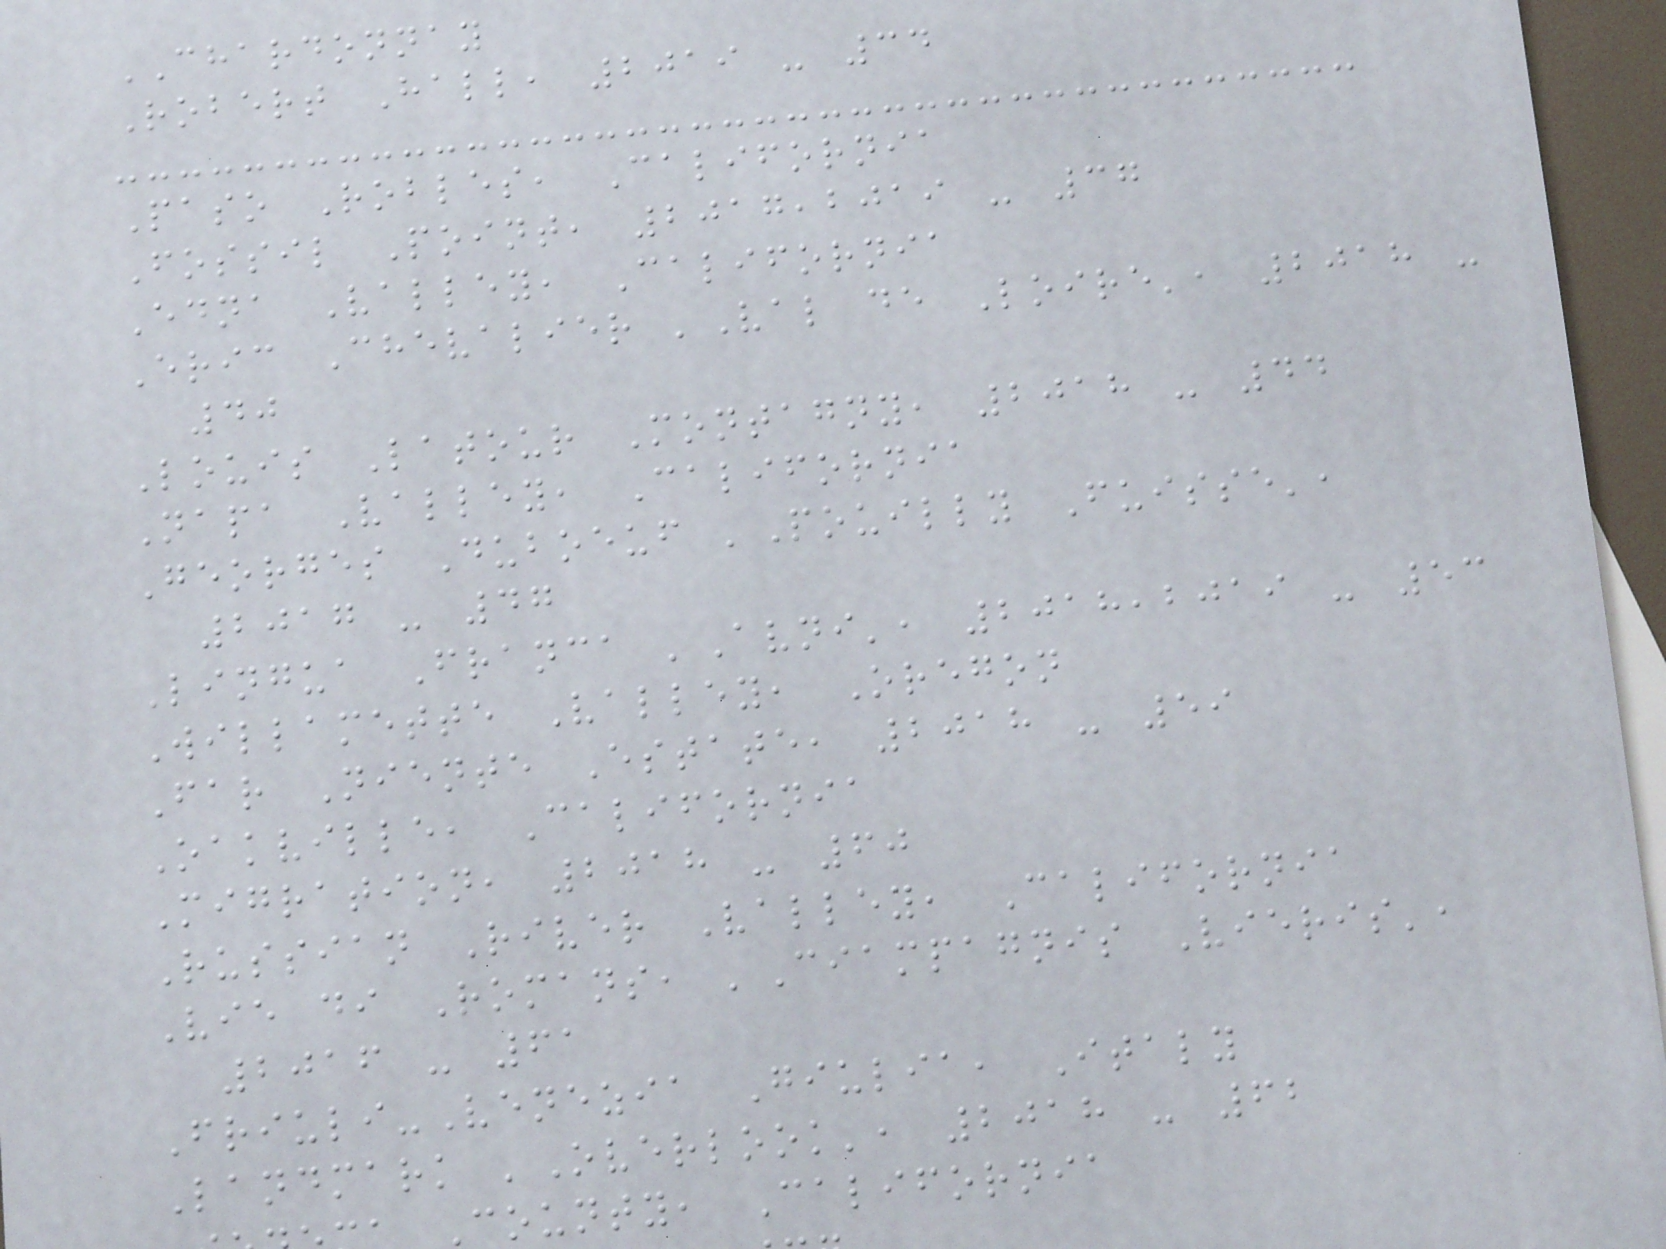CHARDONNAY
Robert Hall, 2019 - 34
Paso Robles, California
Fossil Point, 2017,2019 - 37
Edna Valley, California
Eric Chevalier 'Val de Loire', 2018 -
40
Louis Latour Montagny, 2018 - 44
Napa Valley, California
Georges Duboeuf 'Pouilly Fuisse',
2017 - 47
Lingua Franca 'Avni', 2018,2019 - 53
Willamette Valley, Oregon
Far Niente Estate, 2018 - 59
Oakville, California
Migration, 2018 - 60
Russian River Valley, California
Vie di Romans, 'Ciampagnis Vieris',
2016 - 61
Friuli-Venezia Giulia, Italy
Landmark 'Overlook', 2018 - 62
County, California
